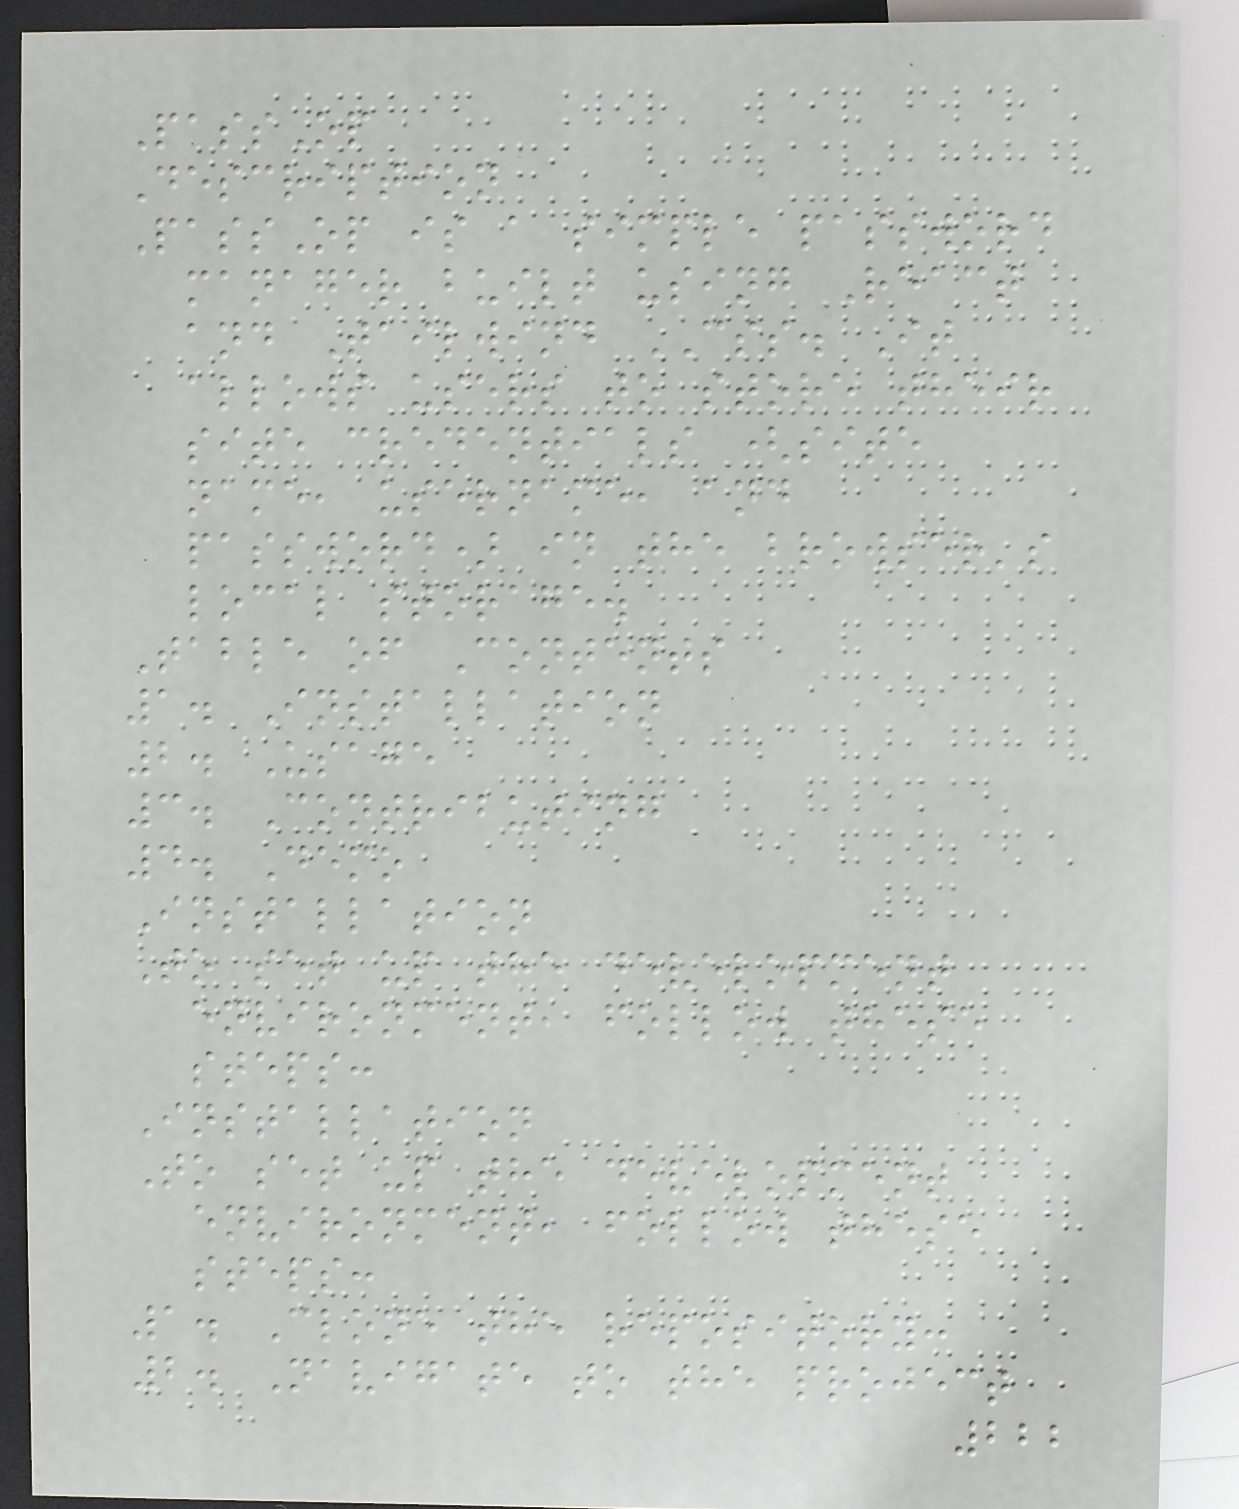PassOp
Description
PassOp is a simple password
manager built using React
and Tailwind CSS. It
allows users to store their
site credentials (site
name, username, and
password) in the browser's
local storage.
Table of Contents
1. Installation
2. Usage
3. Contributing
4. Demo
Installation
To set up the development
environment, follow these
steps:
Installation
To set up the development
environment, follow these
steps:
1. Clone the repository:
2. Navigate to the project
222
